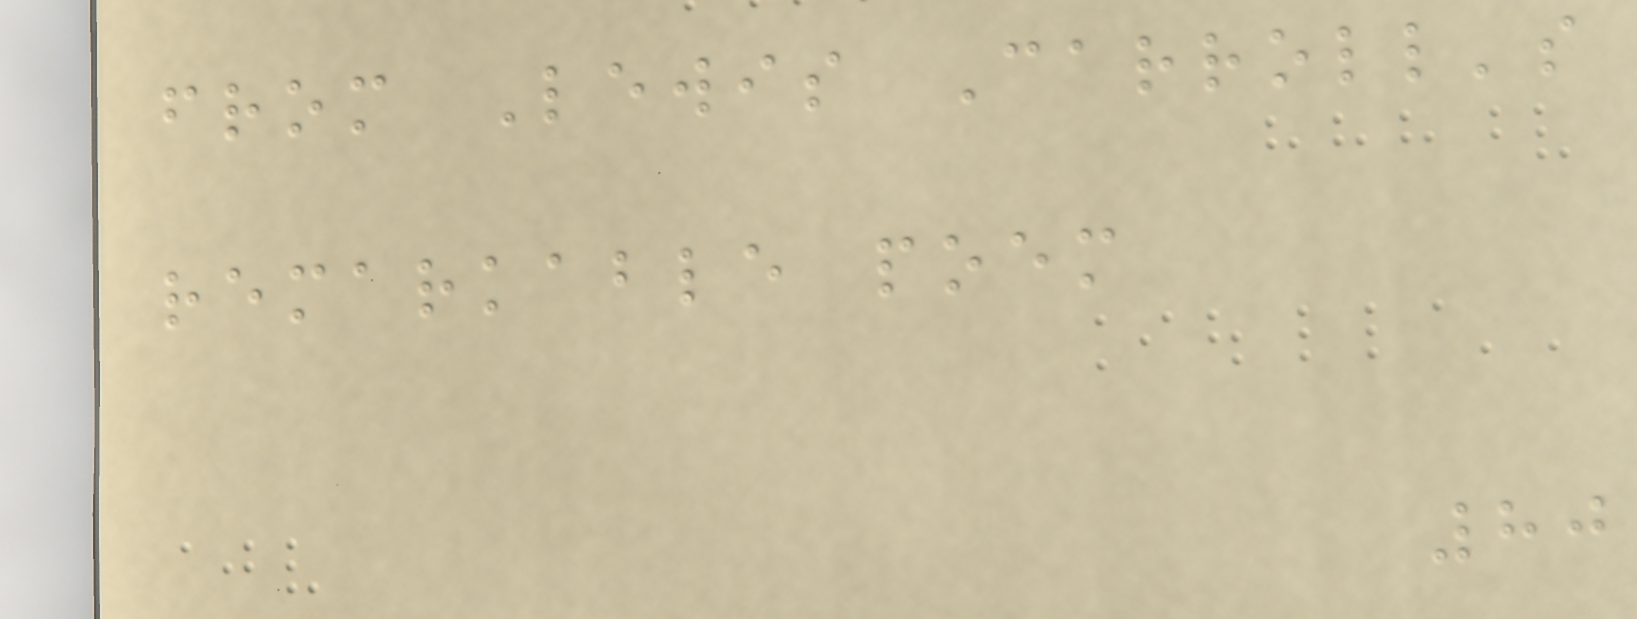from Lewis Carroll's
remarkable poem
80
